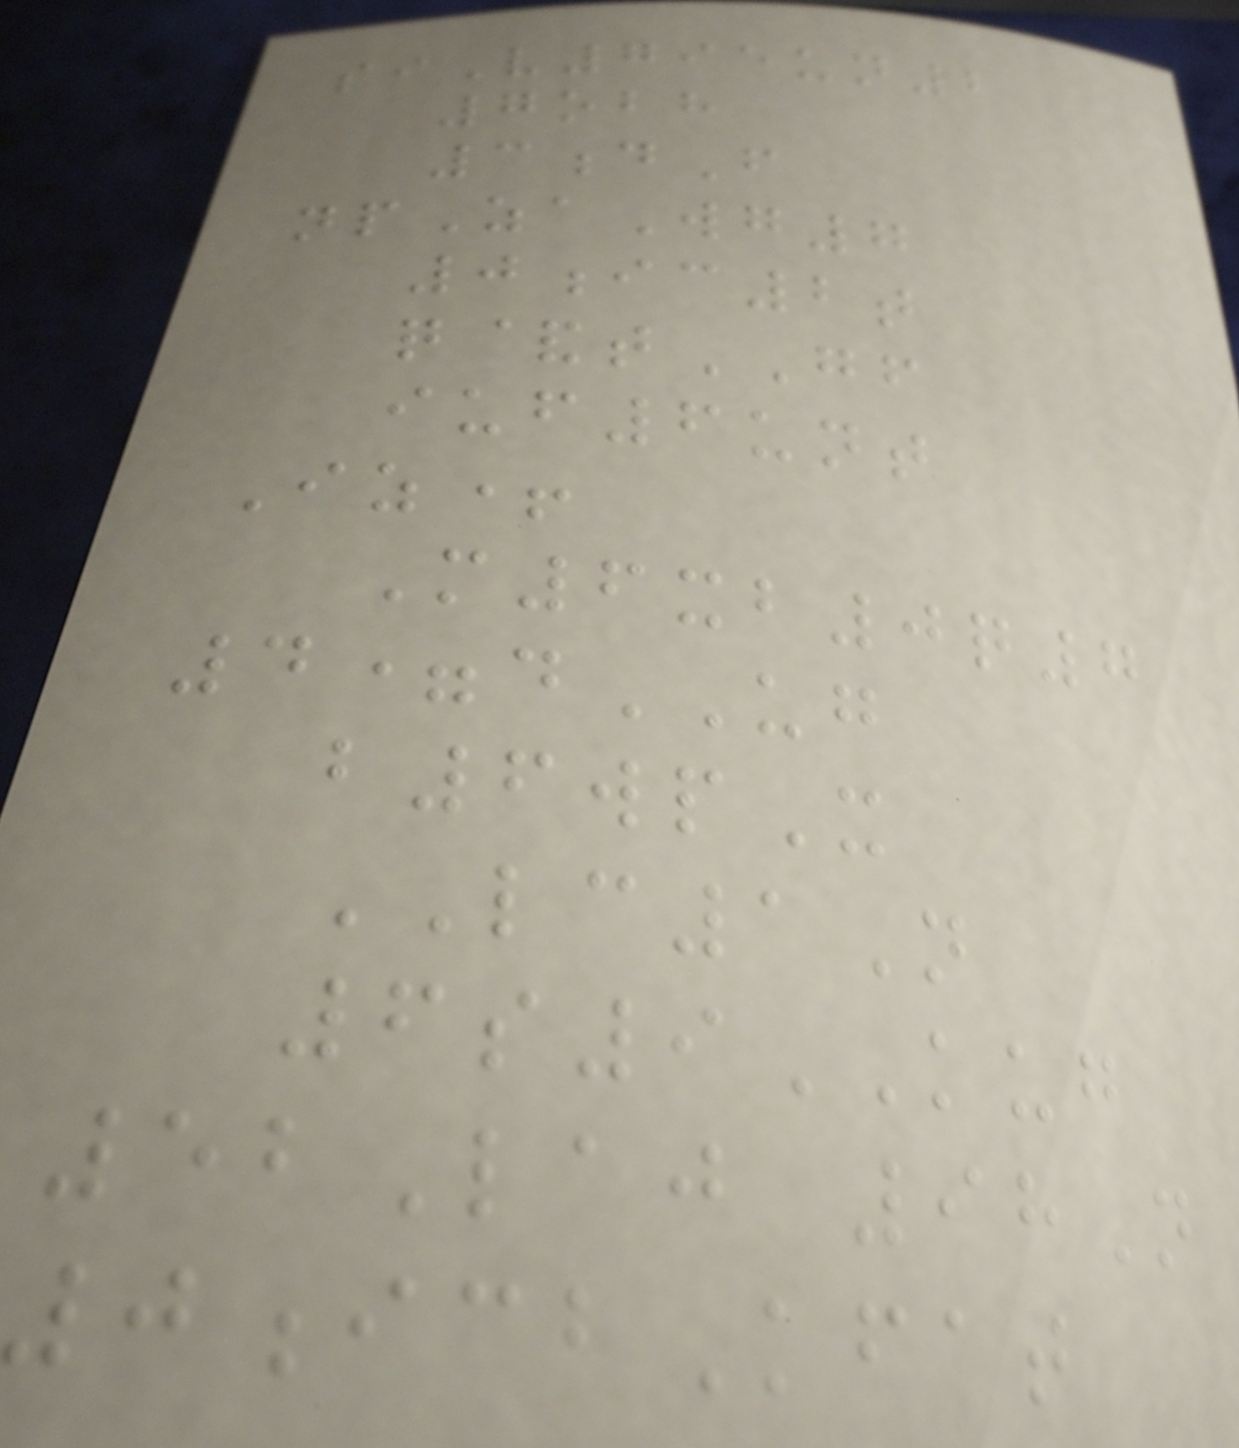siV795un2
7obh
3dF
npZaWg7
0ic2t
q&tGF
iuf6unt
Iz+
M6xb0q7
4=dUG
b6wpX
LC1N
6s9KUG
52Laj 98N
0icbKfat
